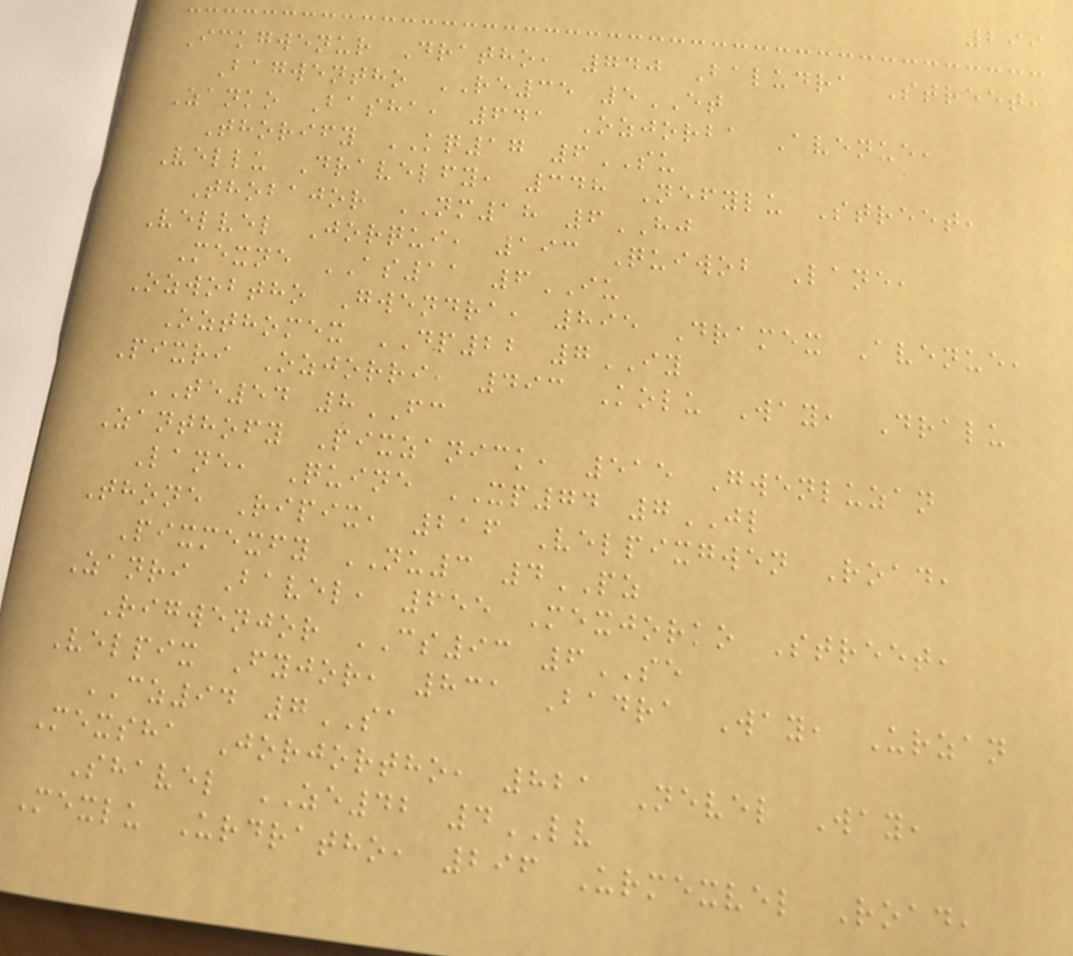299
Ickgwenur Dratho, 740 Baludra Street,
Bagwentho RE35 5ET
Zanko Basha, 641 Ozjorba Avenue,
Thorify KQ17 6SU
Vellu Dravelfy, 348 Nefylu Street,
Thobajor NM18 6HJ
Velvel Jorqui, 193 Quiwob Lane,
Mexne AS11 6IU
Ozwobtho Gwendra, 895 Dramex Avenue,
Ozthomex DP22 7IY
Pixri Ozjorri, 493 Kolu Way, Dralu
TE54 8FC
Zanthofy Pixzanick, 515 Gwenluzan
Lane, Quine XP74 7JL
Thone Ripix, 216 Velpixgwen Road,
Pixmexfy NU3 4PZ
Zanri Bavel, 655 Mexjorko Street,
Rigwenjor CS93 6SE
Velpix Fyjor, 831 Badra Way, Urzan
CZ94 7SA
Mexsha Jorjortho, 821 Nevel Way,
Shavel ZE42 4LV
Mexlu Urdratho, 296 Urmexvel Road,
